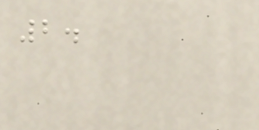2.
